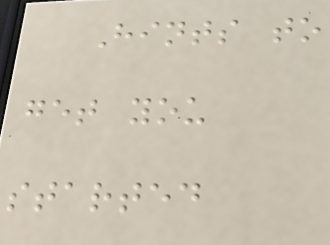Hints to
get you
started
